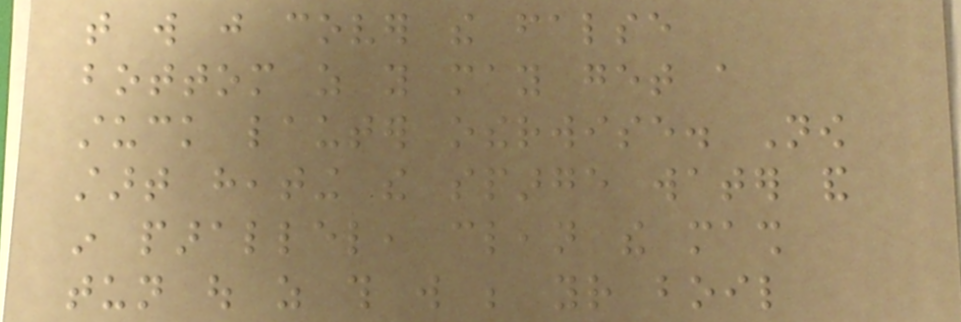that will just cover the false
bottom as you may get a
stuck lauter otherwise. Now
start heating the sparge water and
in parallel, clean the mash
tun out as this will be your boil
